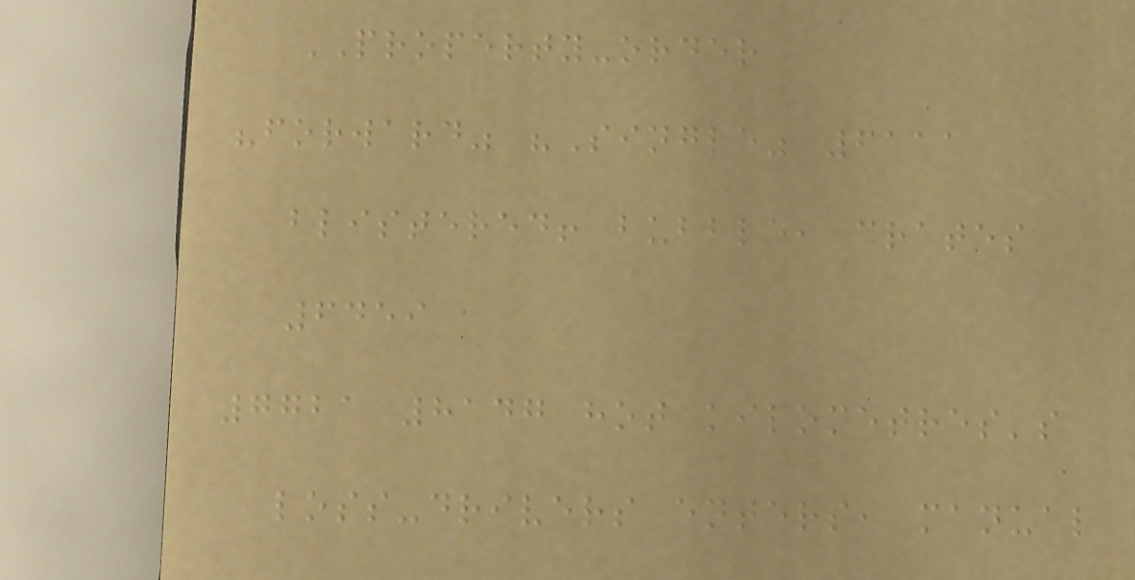PROPERTY-order
"forward" "Single" 6111
blistered! bubble, crates
6459
7721 8147 hot kilometres's
loss-drivers enters, manual
